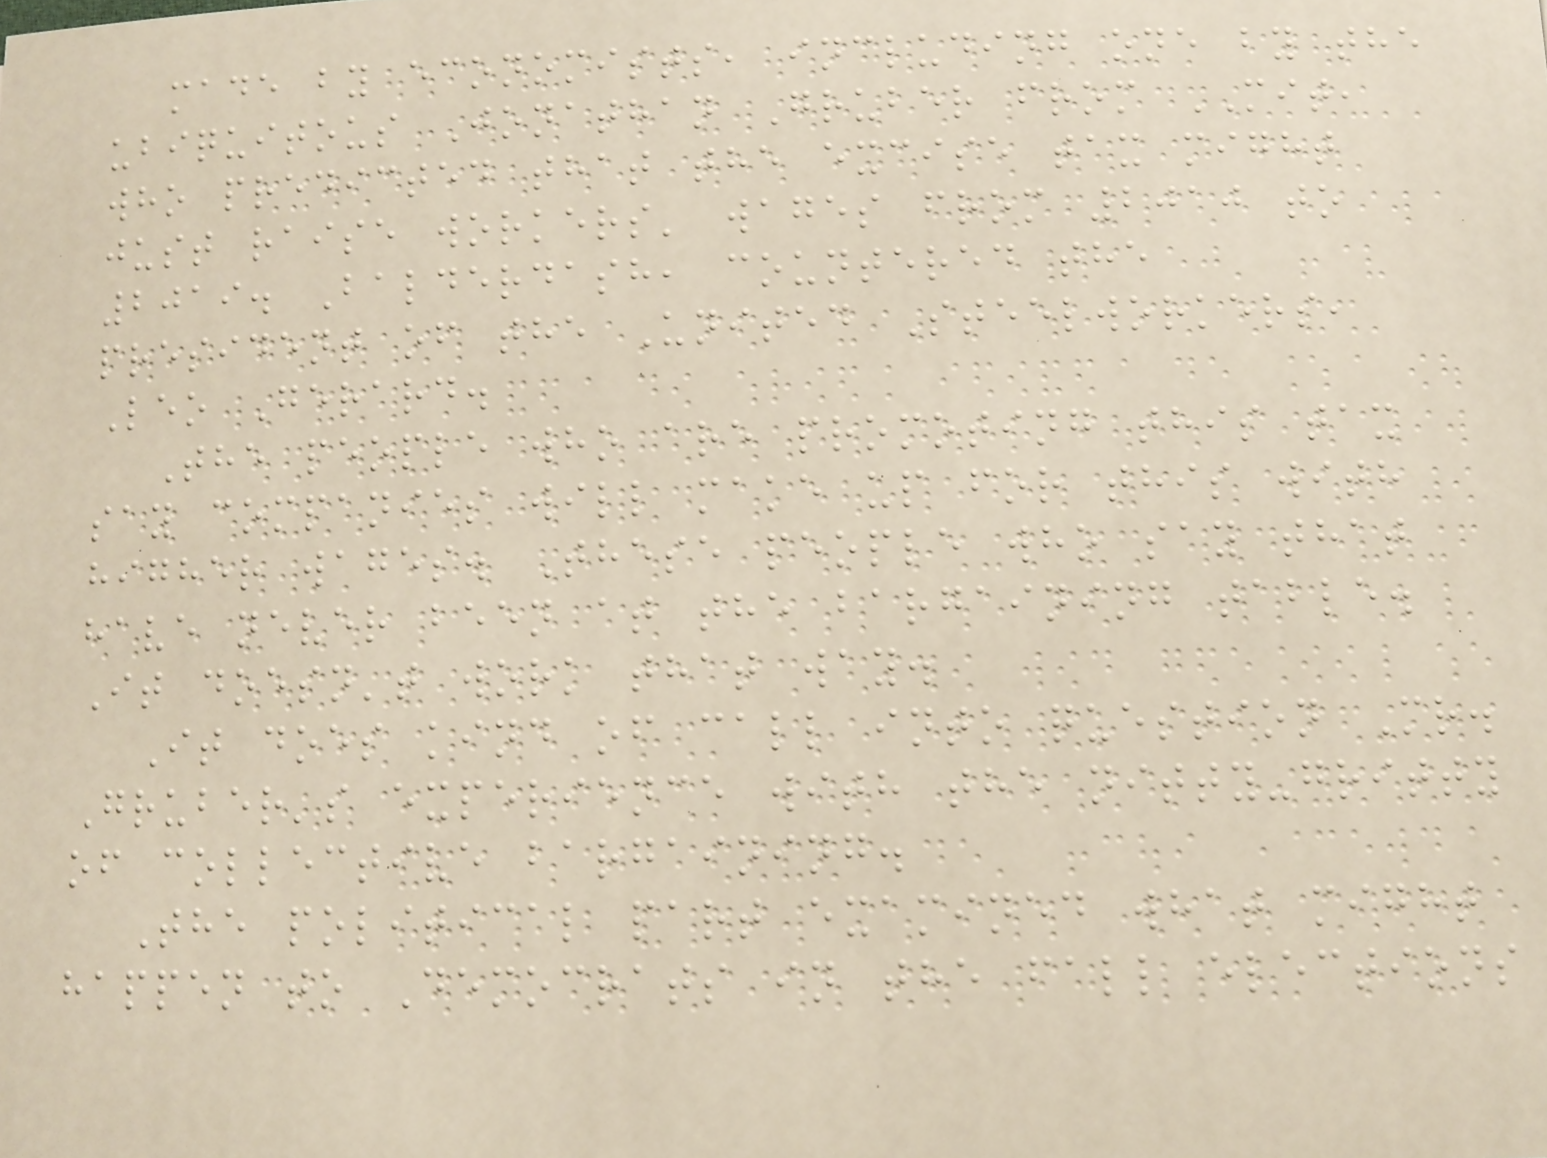made by economists, including one by the
ubiquitous Jonathan Gruber from MIT,
who predicted that the excise tax might
just raise workers' wages from 2010 to
2019. Balderdash, countered the
president of the United Steelworkers,
Leo Gerard.
The people who are promoting this tax
say companies will make up for this with
higher wages. These people who say that
have never been at the bargaining table.
It doesn't work that way.
It does kind of call into question Mr.
Gruber's experience with the nitty-gritty
of collective bargaining.
The political part examined what might
happen to Democrats in the fall elections
